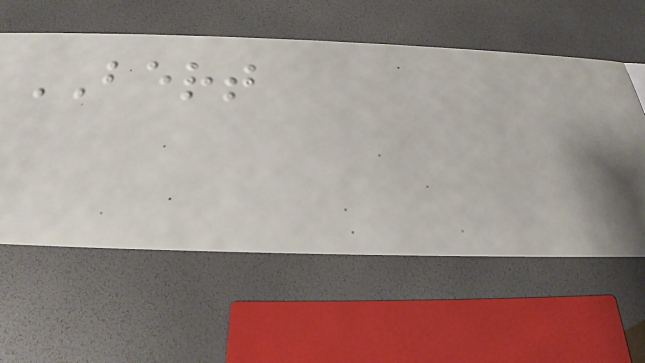BERT
